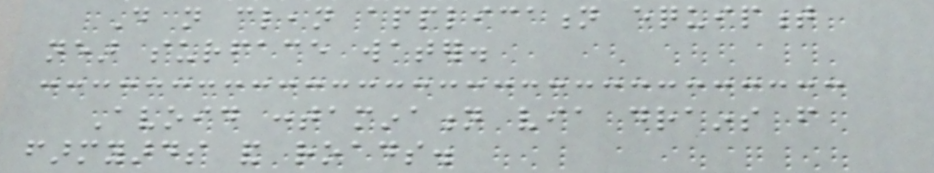Do not clean application equipment
near surface water.
Avoid contamination via drains from
farmyards and roads.
